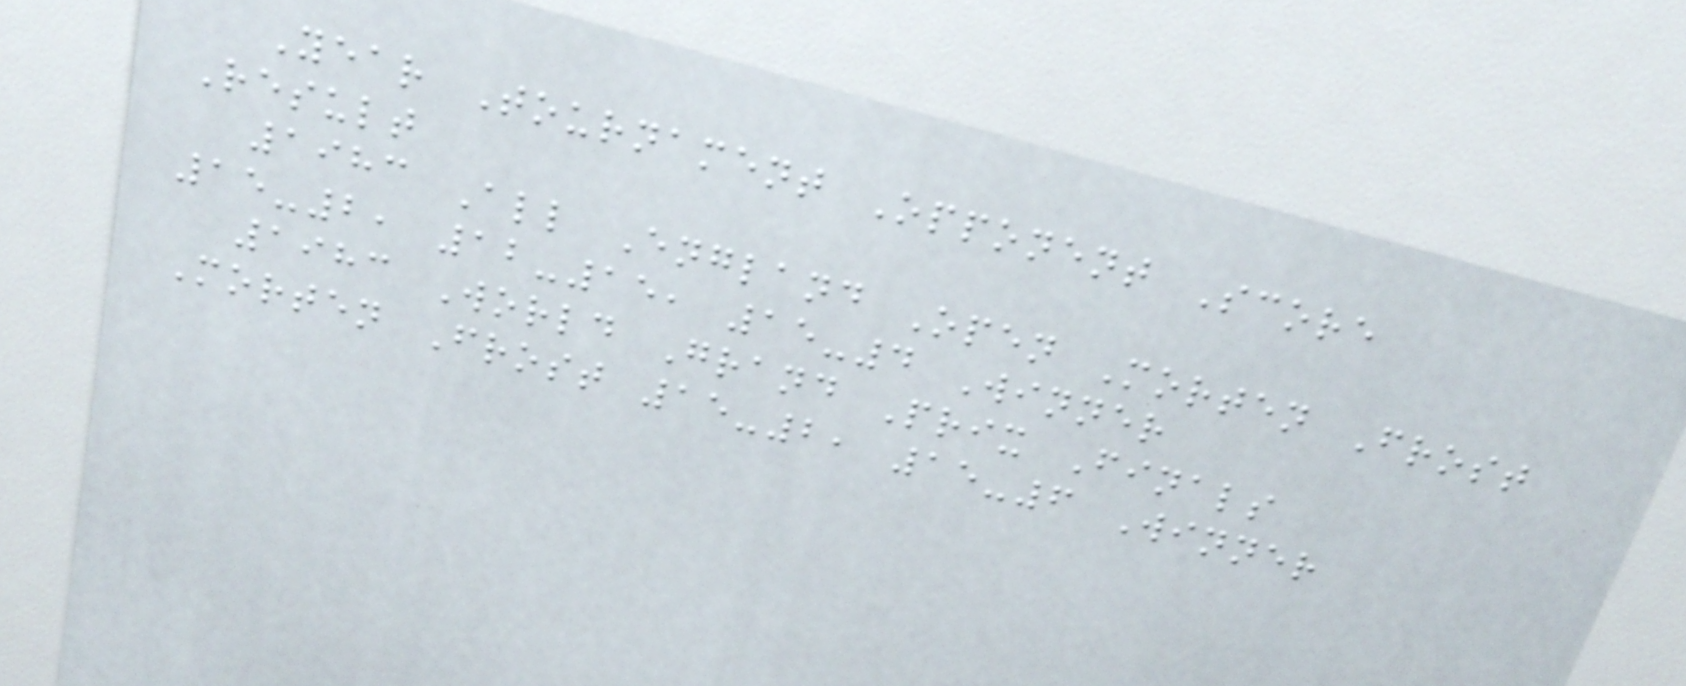Year Tournament Opponent Score
Result
1983 All England Open Morten Frost
15-2, 12-15, 15-4 Winner
1983 World Grand Prix Finals
Morten Frost 15-2, 15-6 Winner
